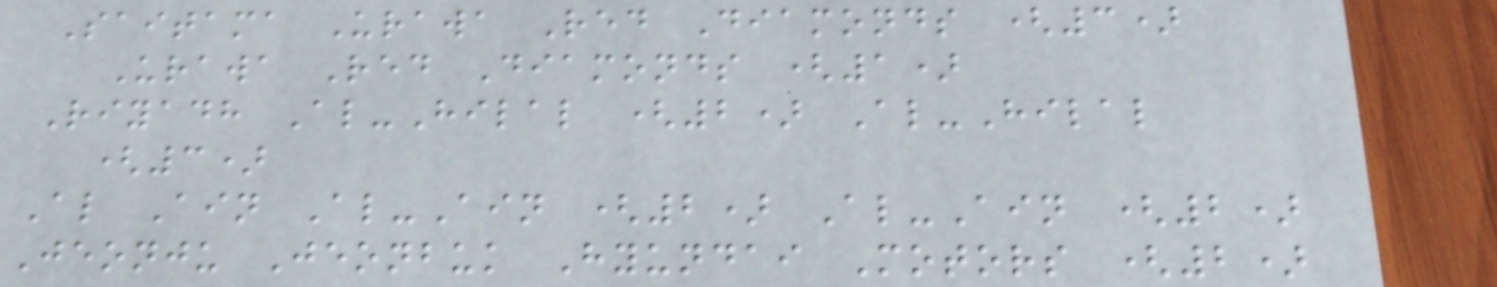Saitama Urawa Red Diamonds (3)
Urawa Red Diamonds (1)
Riyadh Al-Hilal (2) Al-Hilal
(3)
Al Ain Al-Ain (2) Al-Ain (2)
Jeonju Jeonbuk Hyundai Motors (2)
